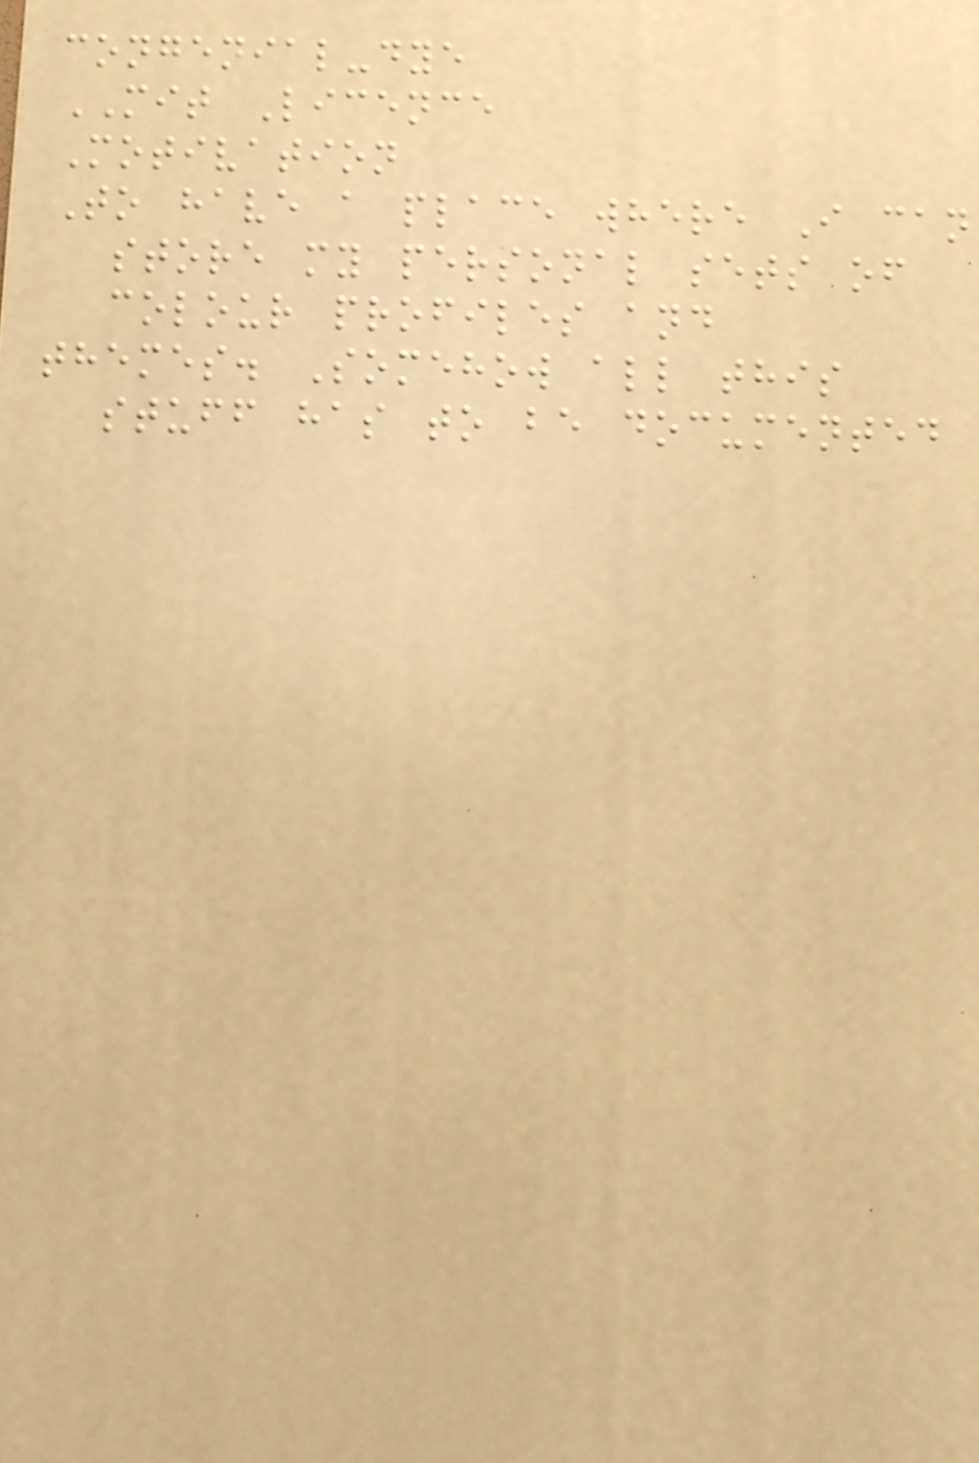congenial-dye
MIT Licence
Motivation
To have a place where I can
store my personal sets of
colour profiles and
themes. Somehow all this
stuff has to be documented
